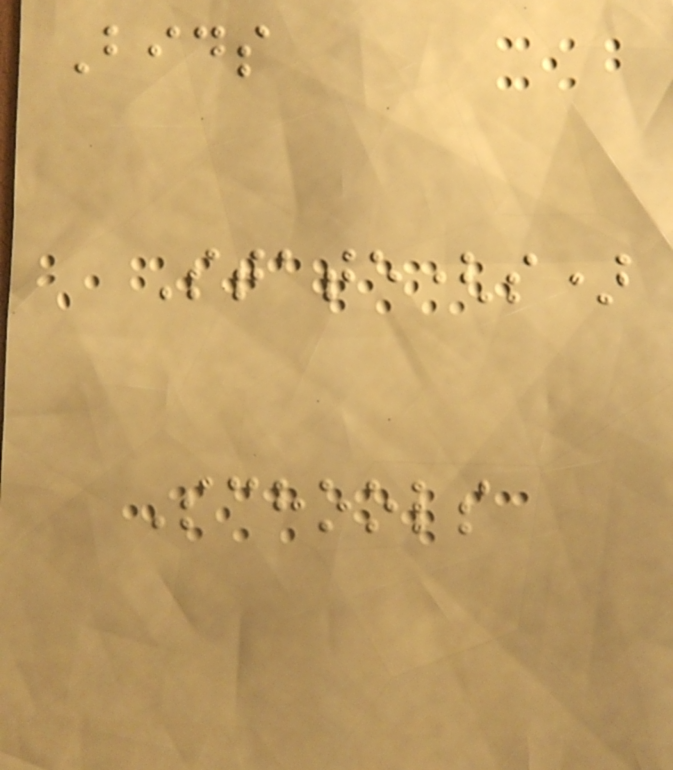Bids
State(s)
Schools
